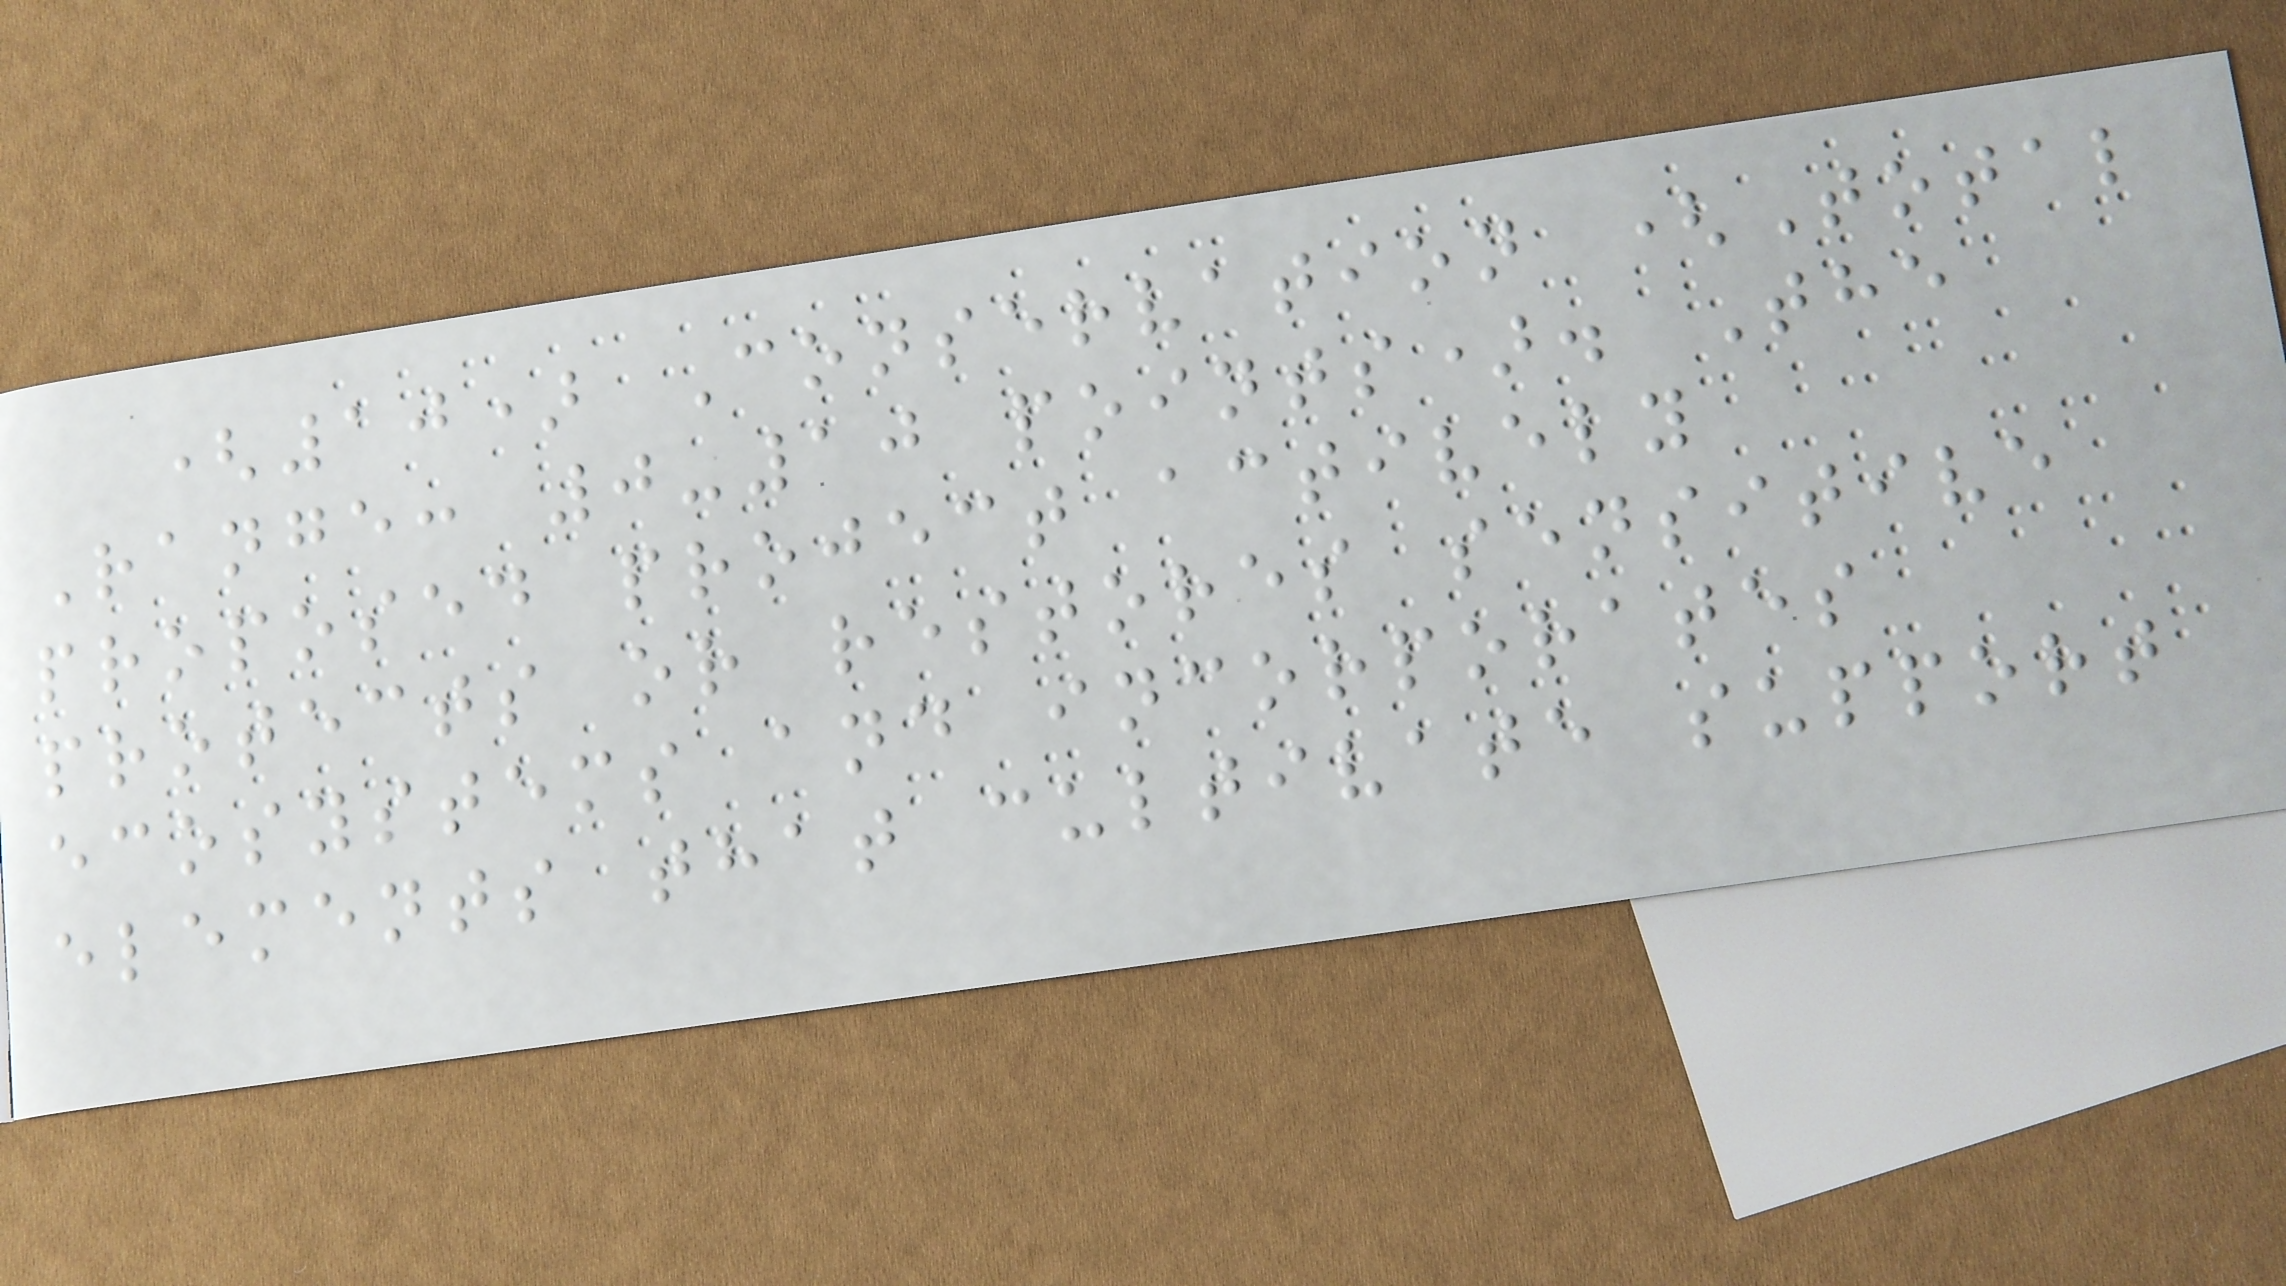(10) Conservation (Total
Range: 0-10 points). The
proposed project actively
protects or restores sensitive
ecosystems and incorporates
elements that cultivate support
